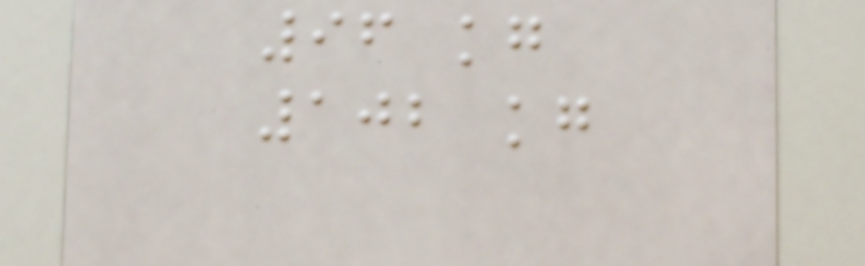96 kg
102 kg
